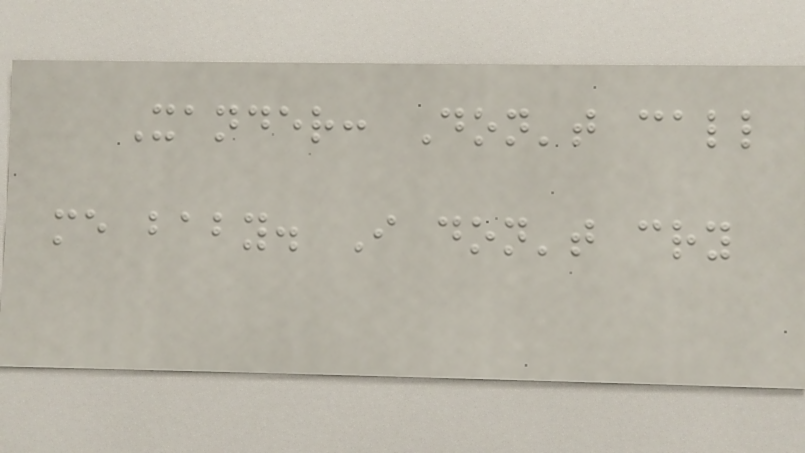Xander: Don't call
me baby. I don't cry
